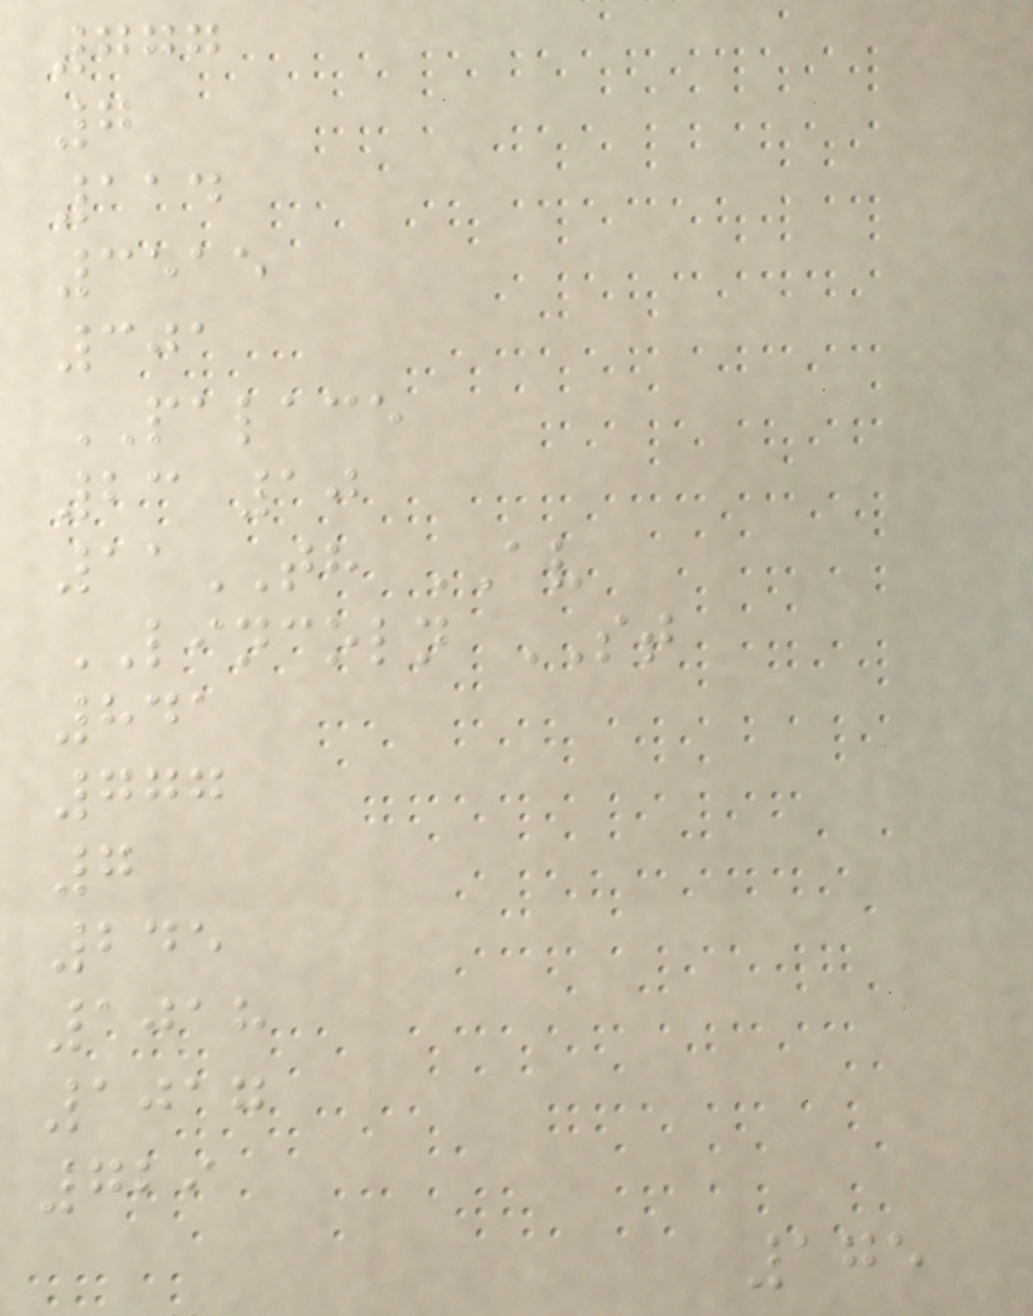777
7
114
3515
301
PALACE
23 10
11TH AV
LINCOLN ST
841
777
7
245
1018
1017
729
175
